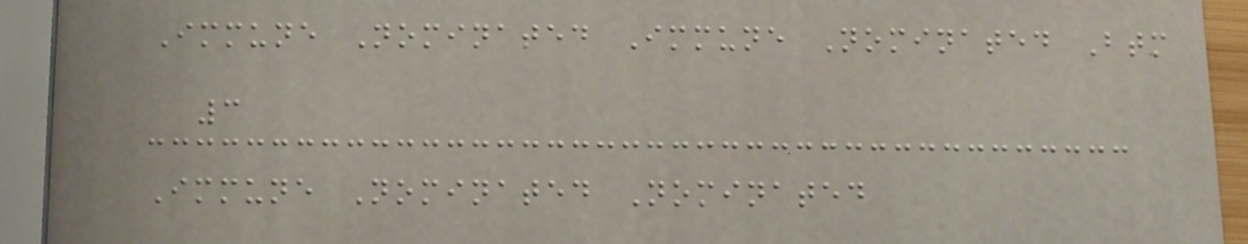Immune Nominated Immune Nominated Btm
3
Immune Nominated Nominated
